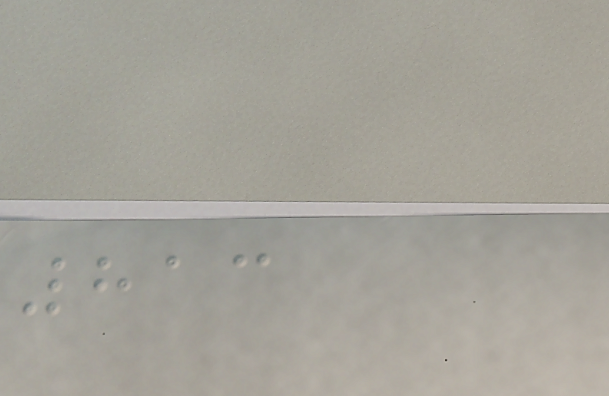813
